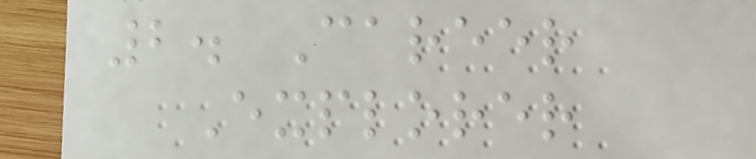2. Career
Explorer
